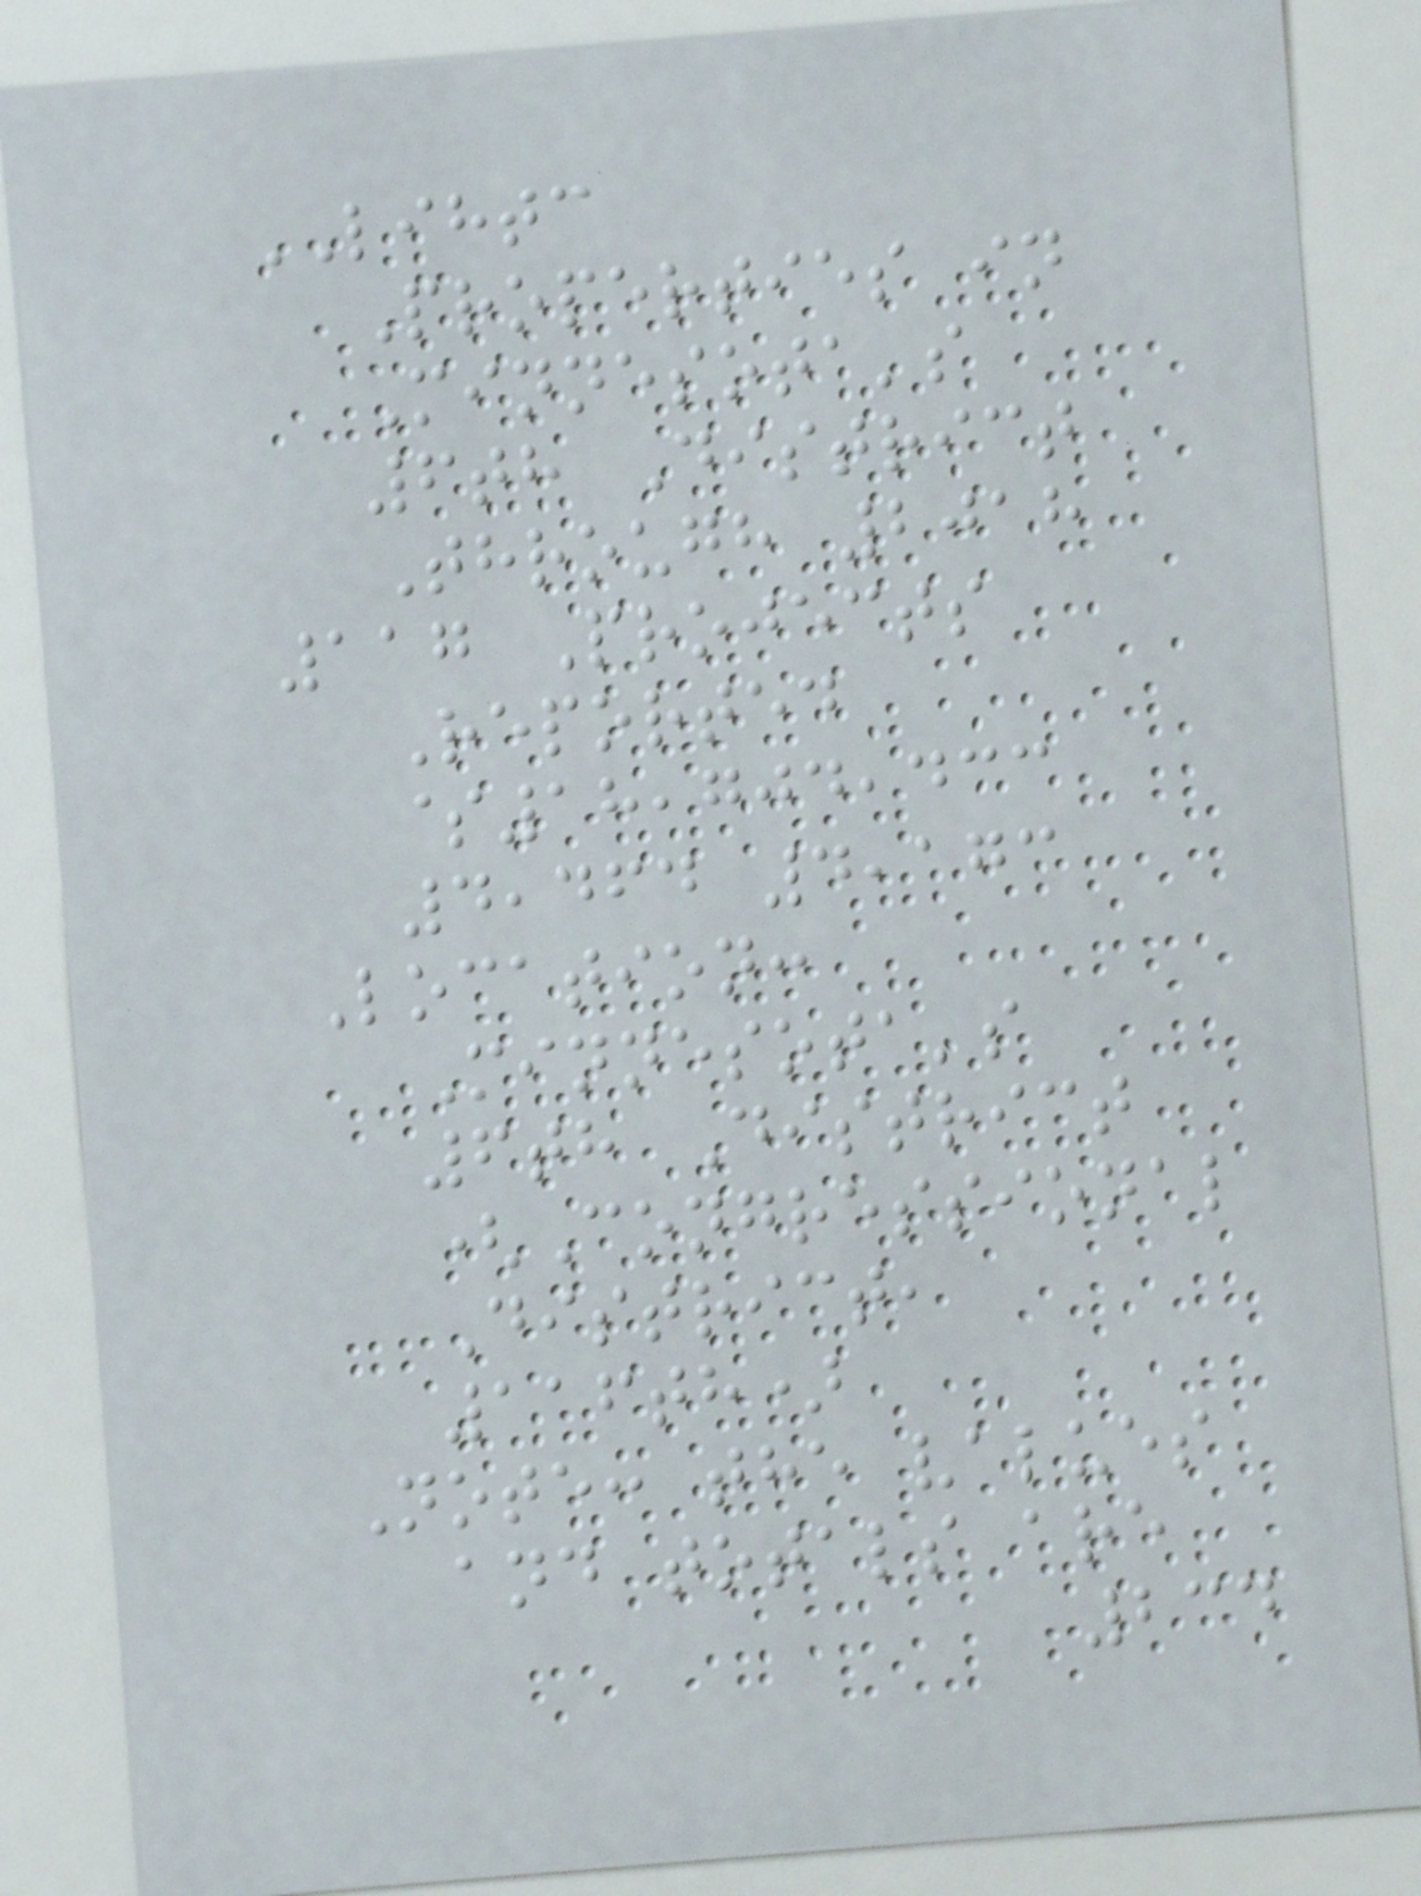LIHTC
Properties in
Minnesota's
6th District
Through 2018
117 Projects
Reported
$18,704,433
4,464 4,173
Location:
Minnesota's
6th District
(Congressional
District,
116th)
Note: the values
and totals are
234
